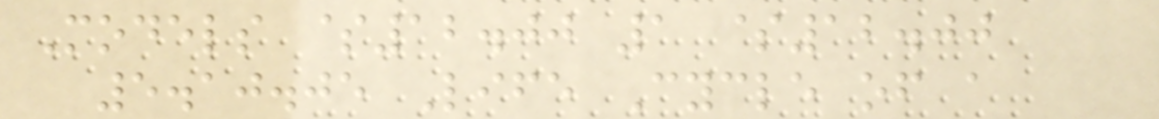Models $12.00 1 $12.00
5.10.05 Life Cycle of a
